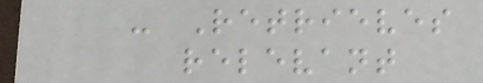- Retrieves
relevant
